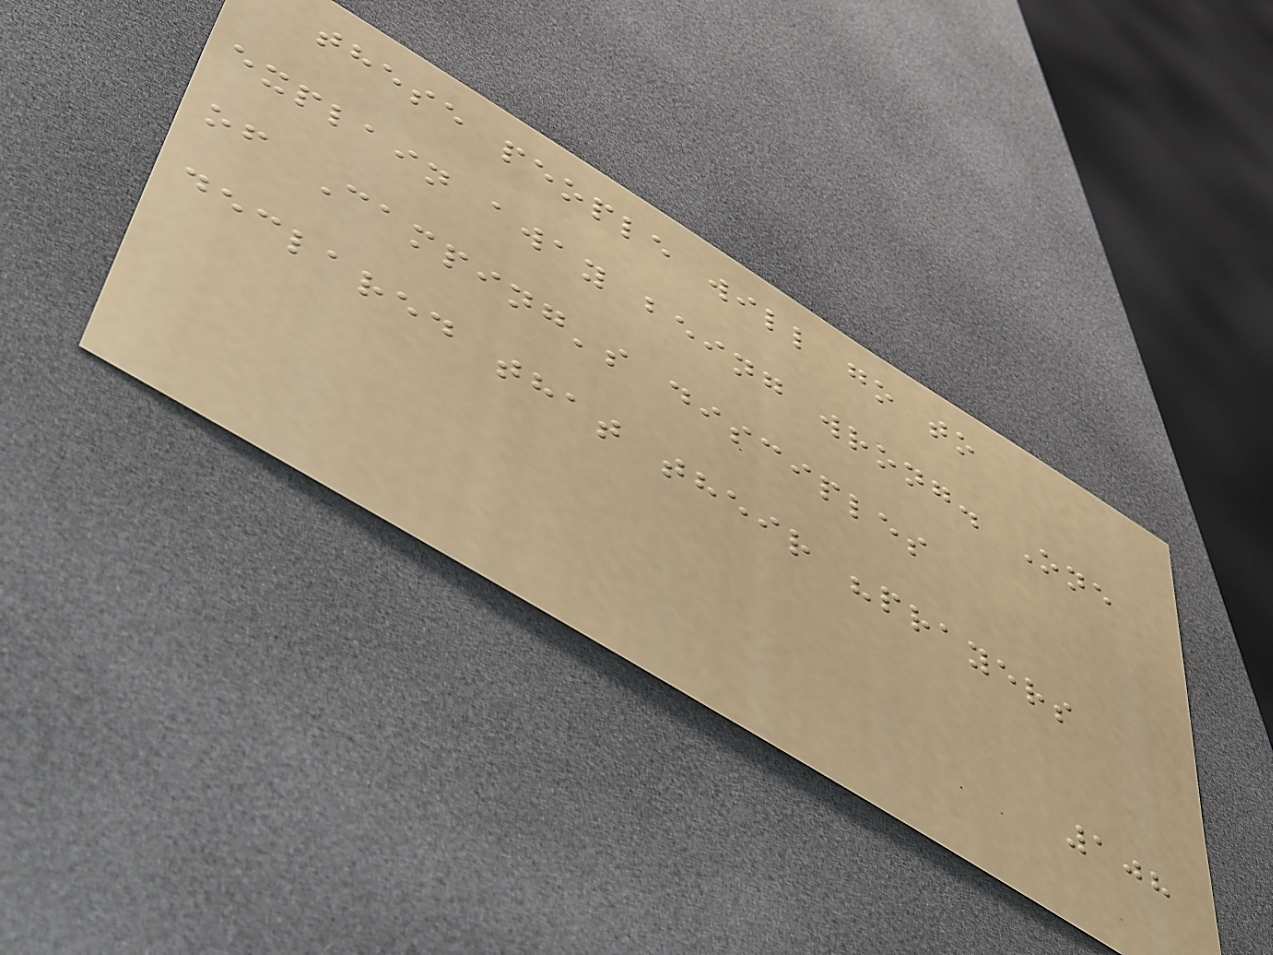these people will go to
explain away being wrong. One
of Camping's disciples
declared that their "prayers
108
